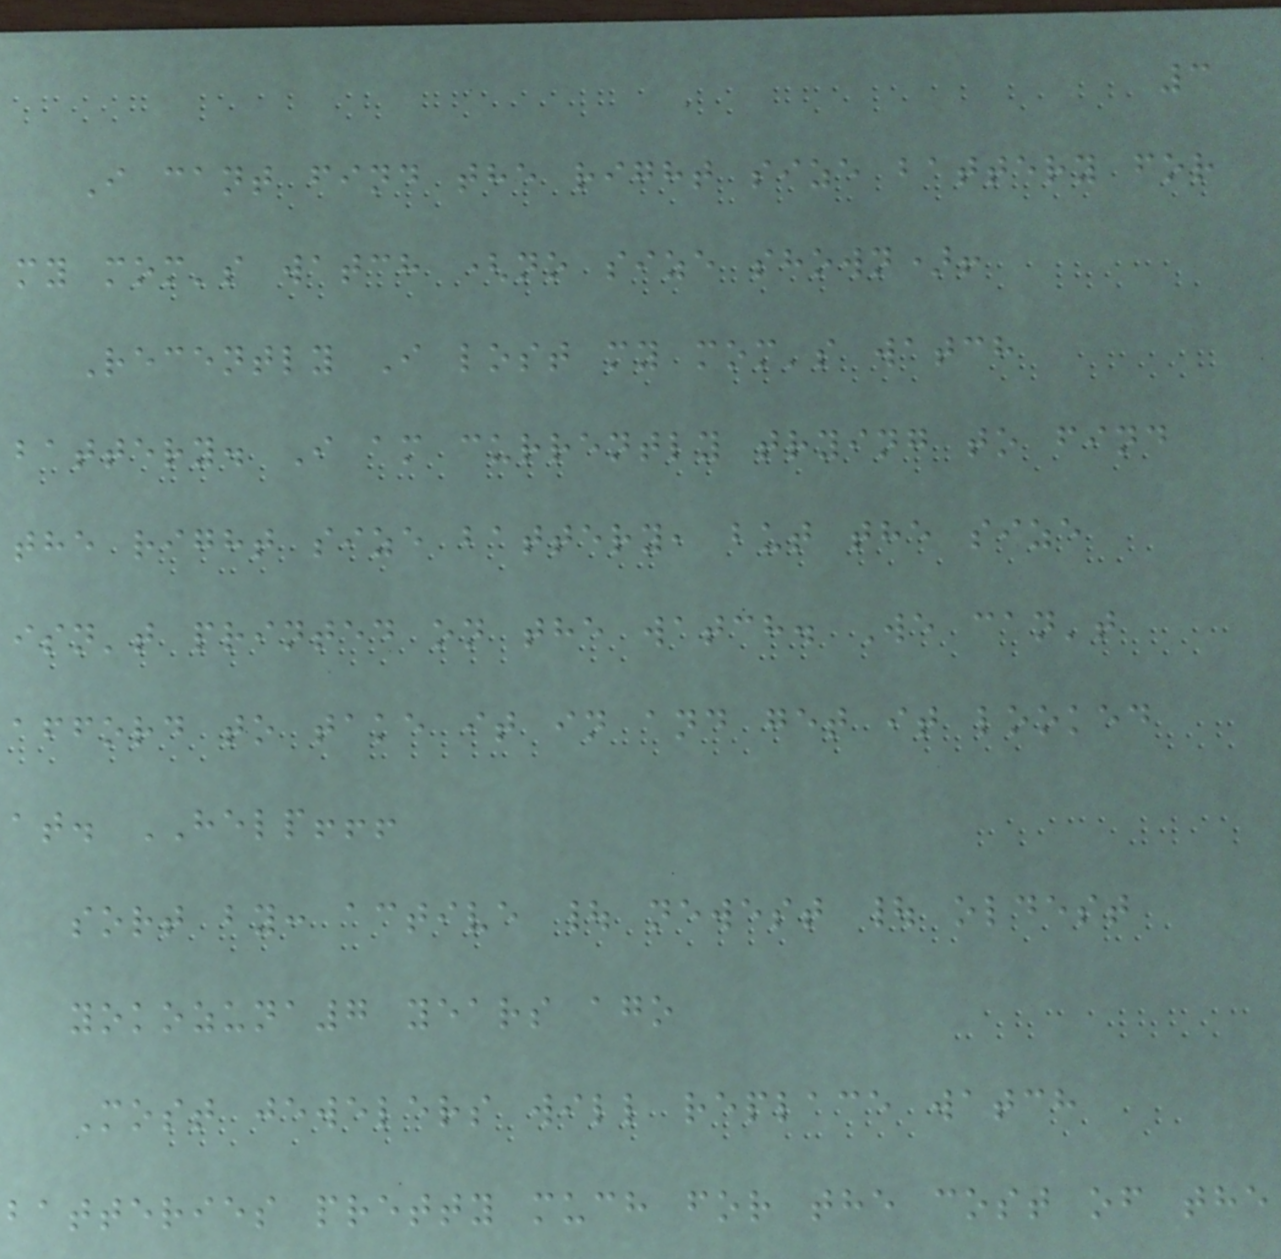3
I cant find the right size battery for
my mom's watch (no size shown)!
Recently I lost my mom's watch
battery. I am currently trying to find
the right size battery, but the size
isn't printed on the watch. We can't
afford to take it in and get it looked
at. HELP!!!
sort by: active | newest | oldest
yokozuna7 years ago
Most jewelers will replace watch
batteries pretty much for the cost of the
